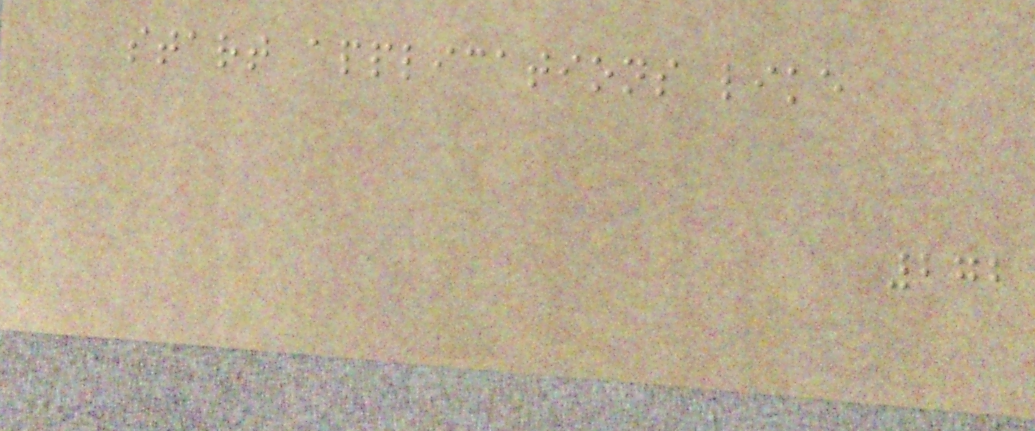start applications like
272
